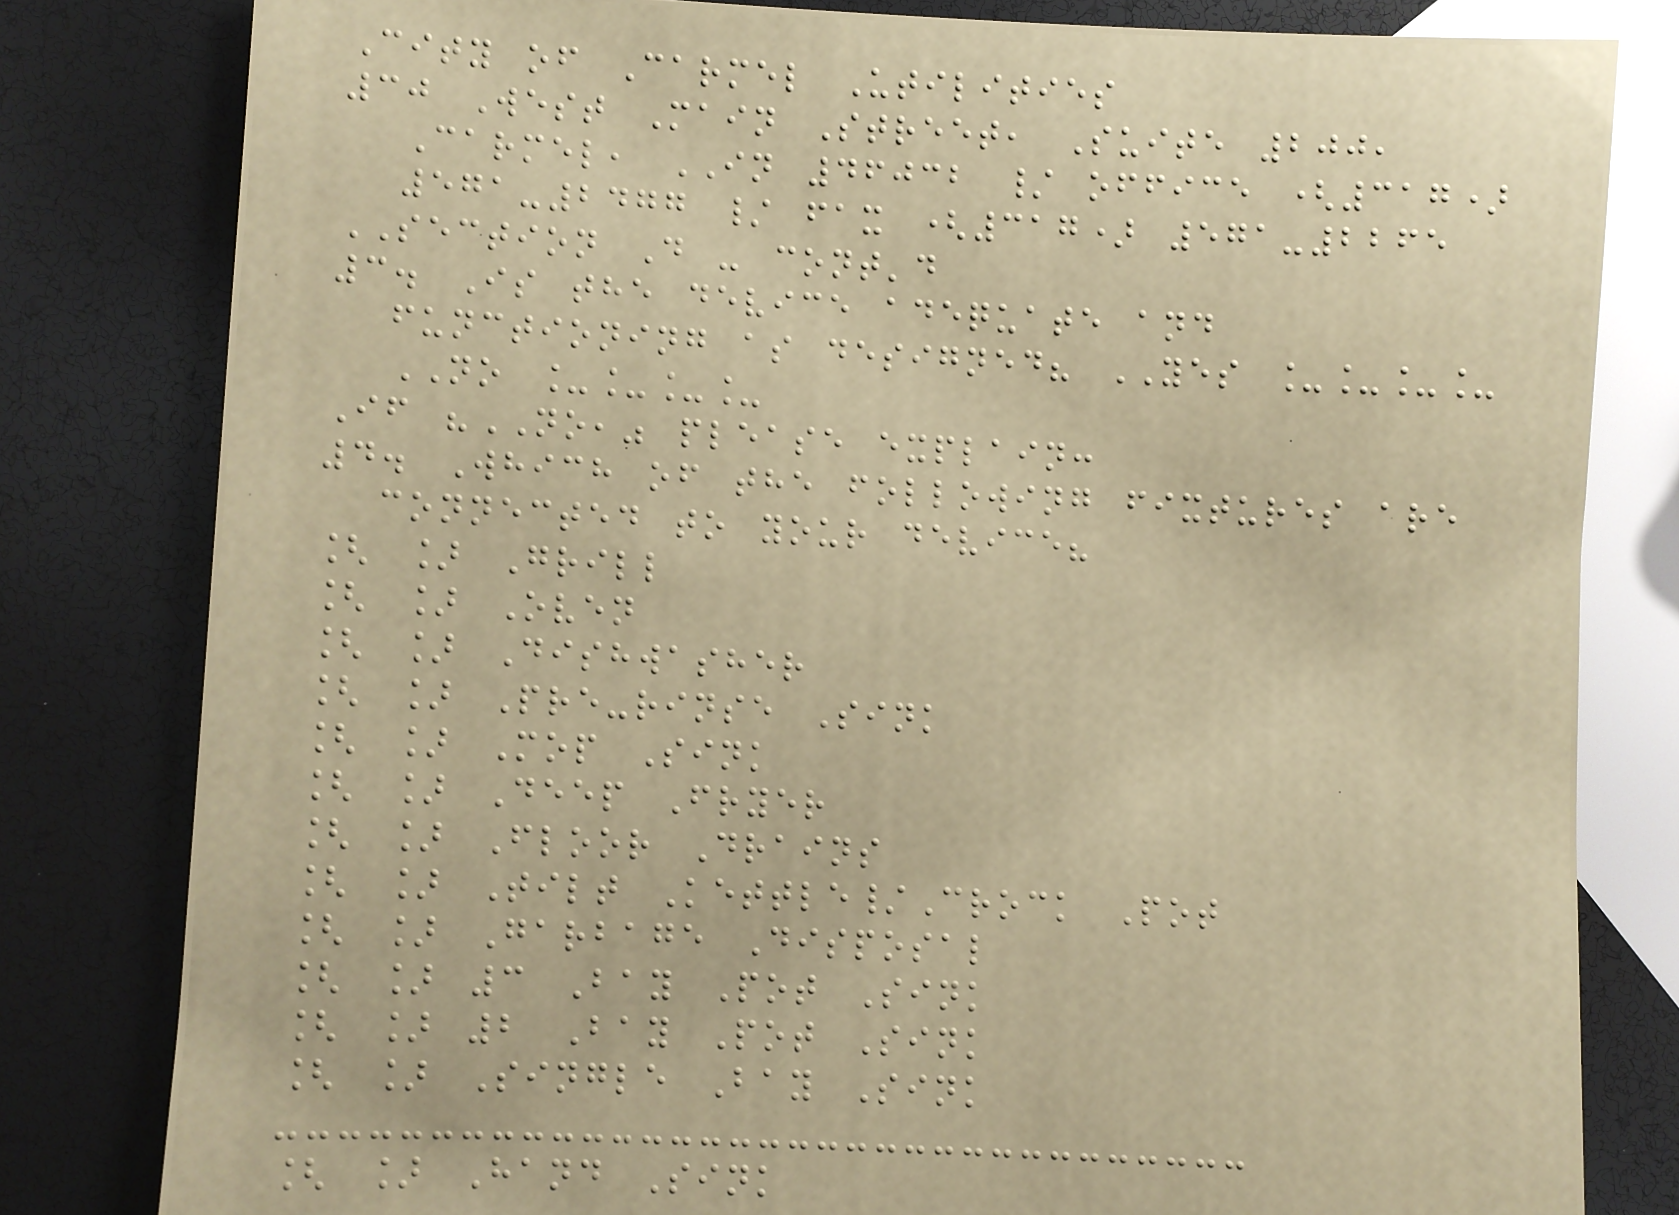City of Carmel Utilities
30 West Main Street, Suite 200,
Carmel, IN 46032 / office (317)
571-2477 / fax (317) 571-2265
SECTION D - cont'd
3. Is the device adequate and
functioning as designed? YES ____
NO ____
If "NO," please explain:
4. Which of the following fixtures are
connected to your device?
[ ] Grill
[ ] Oven
[ ] Dishwasher
[ ] Pre-rinse Sink
[ ] Mop Sink
[ ] Deep Fryer
[ ] Floor Drains
[ ] Tilt Kettle/Crock Pot
[ ] Garbage Disposal
[ ] 3 Bay Pot Sink
[ ] 2 Bay Pot Sink
[ ] Single Bay Sink
[ ] Hand Sink
